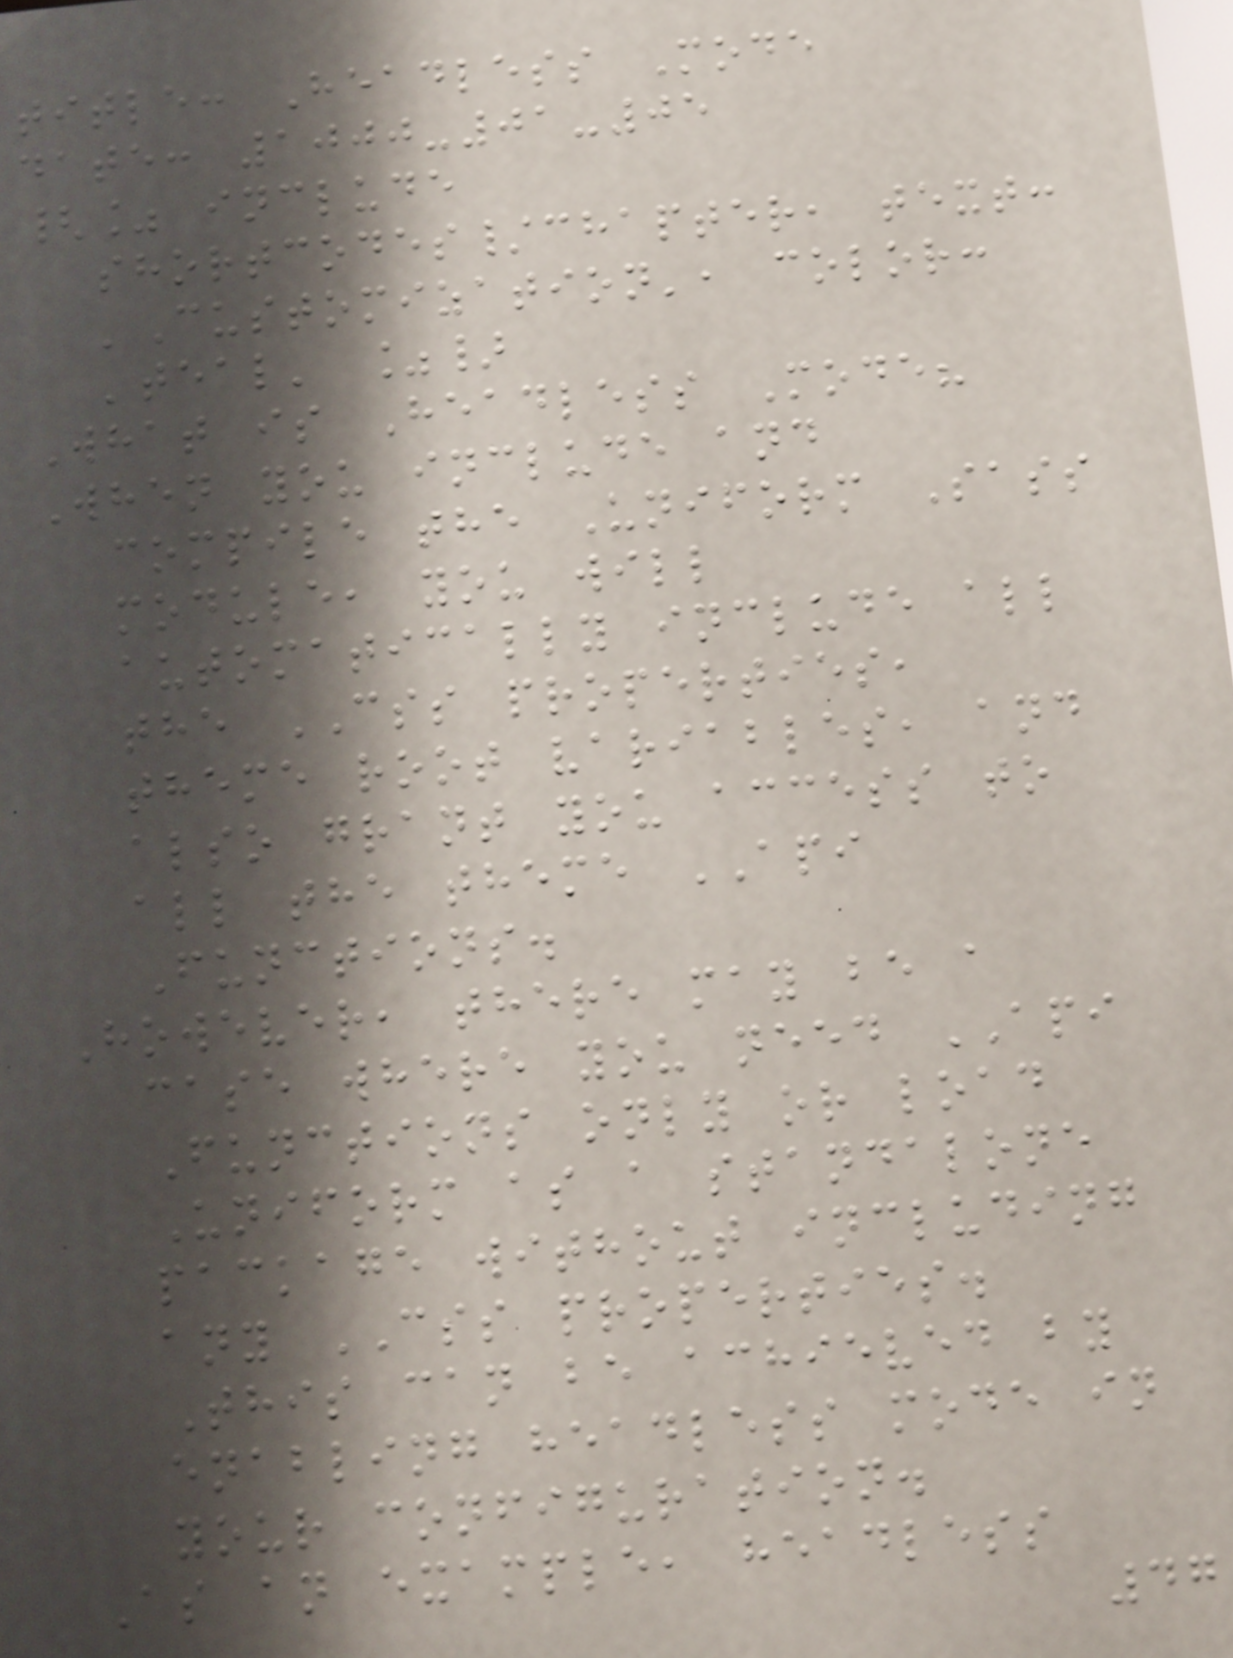title: Headless Mode
date: 1000-01-05
{% include
shortcodes/chapter, text:
'Customization', color:
'teal' %}
What is Headless Mode?
When you include and
compile the Uniform Sass
module, you will
automatically include all
the CSS properties,
theme root variables, and
also grant you access to
all the theme API
Functions.
However, there may be a
case where you need API
Functions only or load
Uniform as a standalone
package without including
any CSS properties.
This can be achieved by
enabling headless mode in
your configuration.
As an example, headless
47
